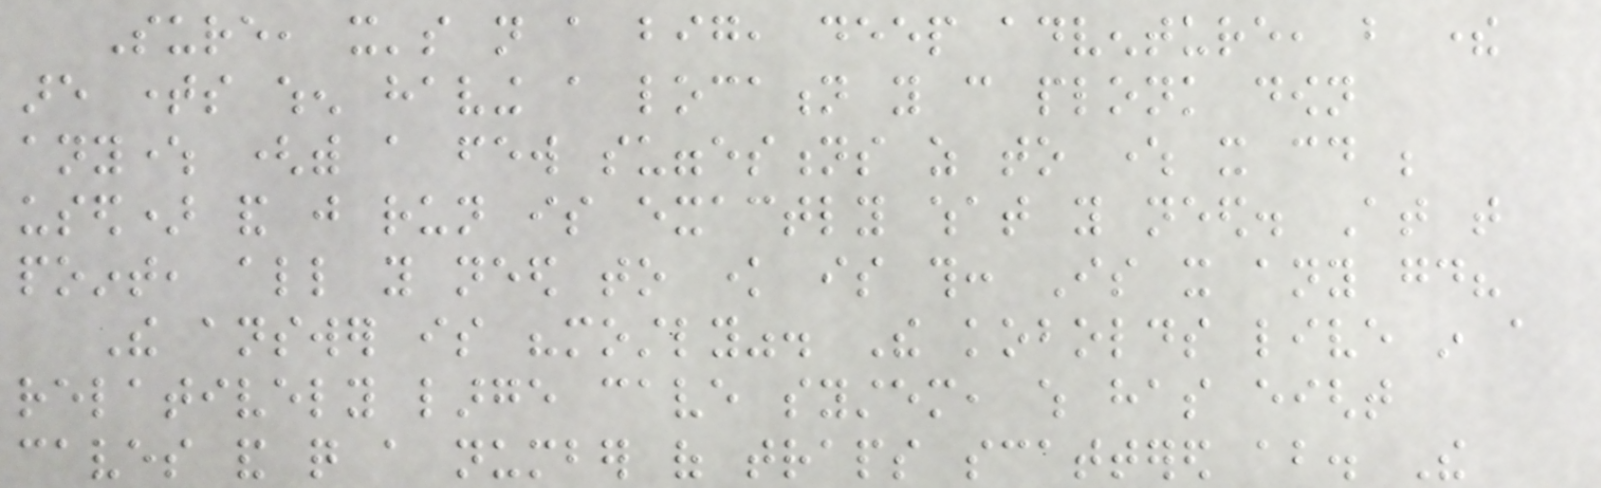Sure, it's not a big, deep adventure, but there
are times when having a location you can plonk down
anywhere (with a few suggestions as to where it could be
used) and just run is exactly what you need. At that
point, all you need to know is this: Is it any good?
The answer is "mostly". The kobolds live in a
relatively large cave system, which has eight
caves and quite a number of traps scattered about. The
